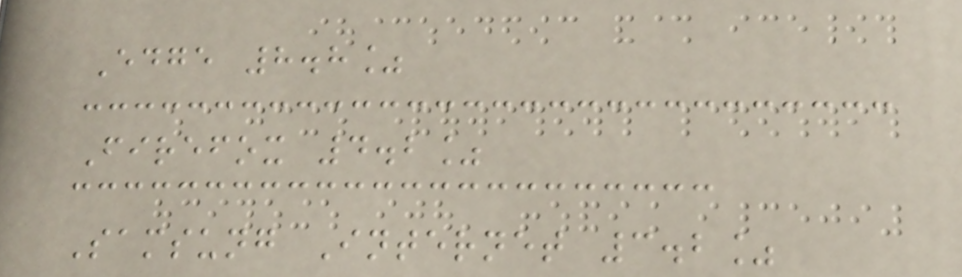Edge 8.8%
Firefox 4.2%
Samsung Internet 3.2%
